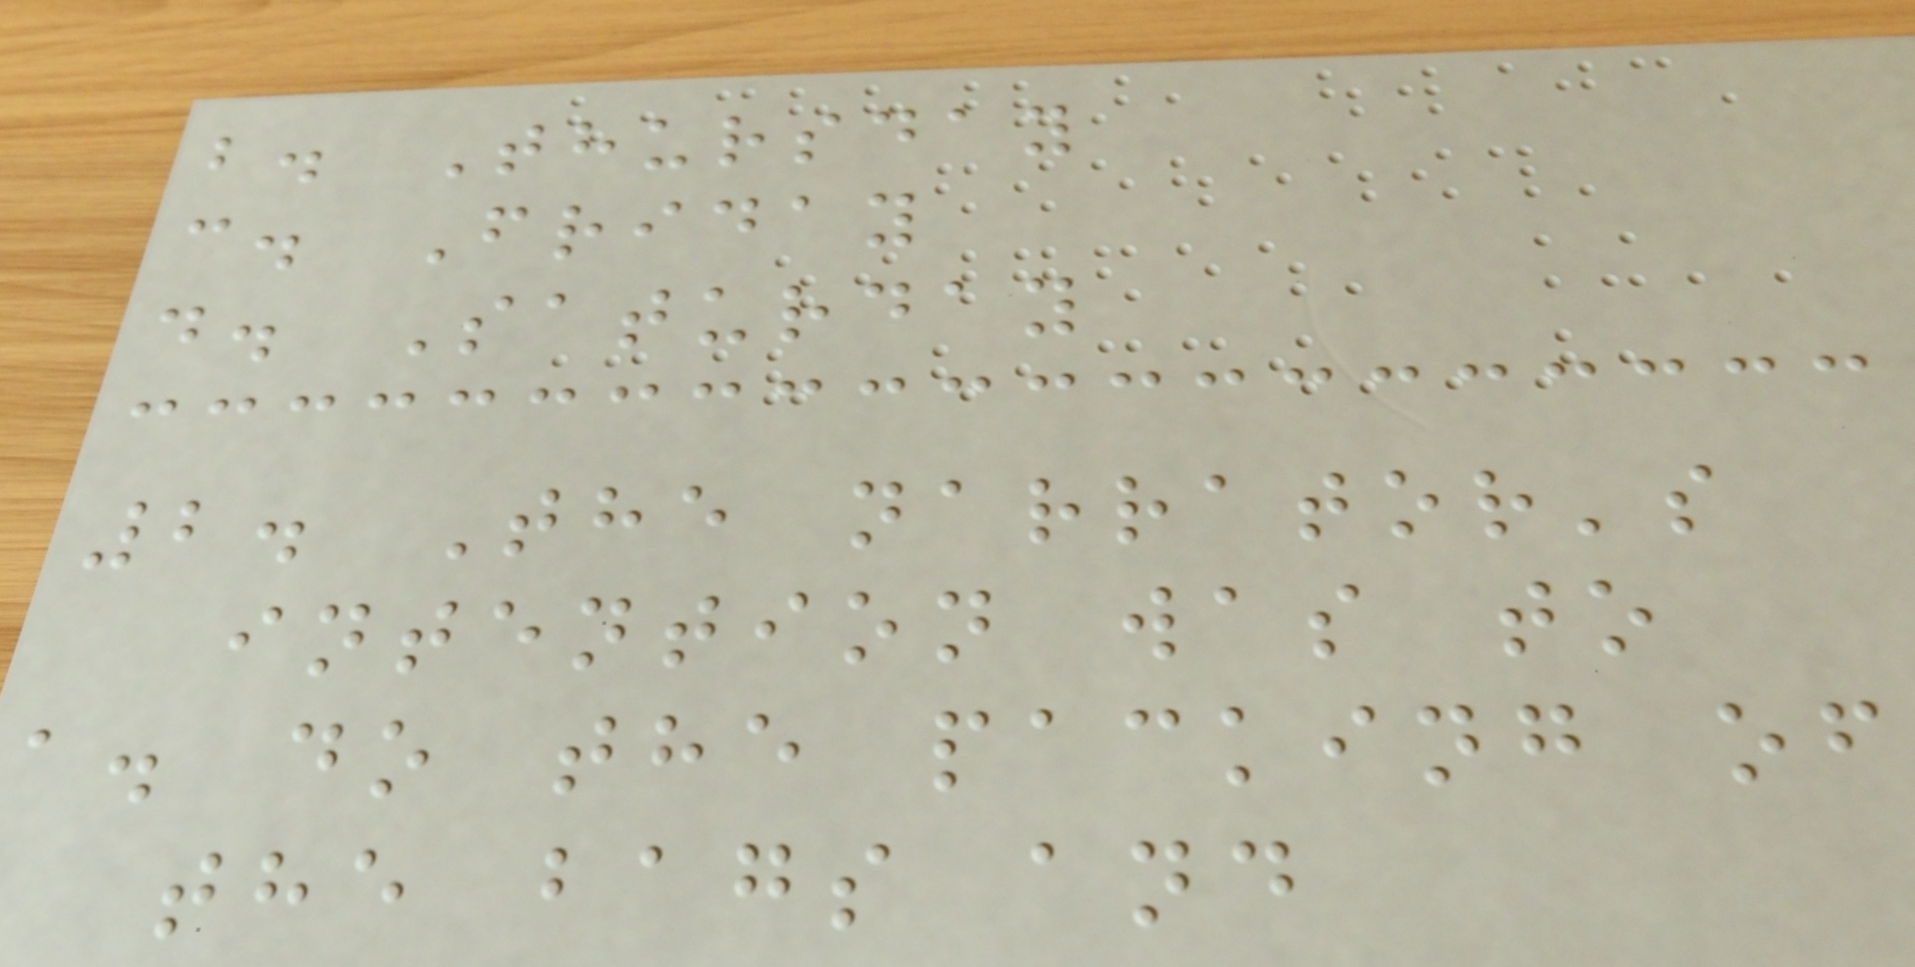b. Thursday
c. Friday
d. Saturday
2. The narrator's
intention was to
a. do the packing of
the bags and
